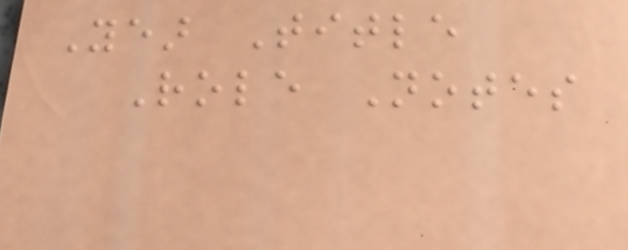Year Title
Role Notes
